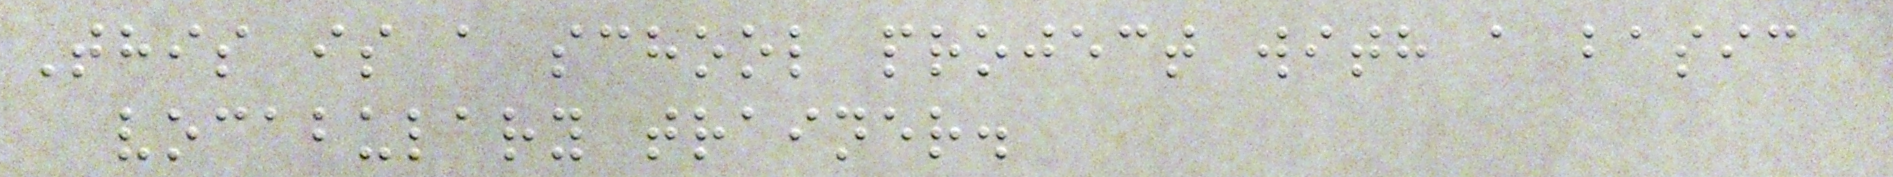This is a school project with a basic
vocabulary trainer.
